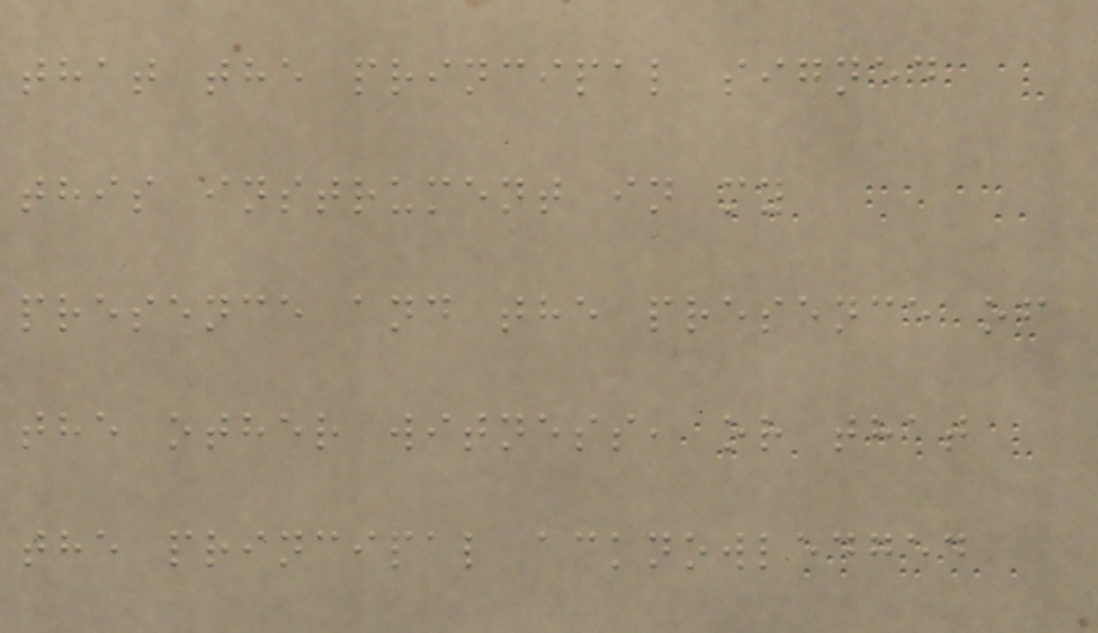that the principal signed
this instrument in my
presence and the presence of
the other witness, or that
the principal acknowledged
